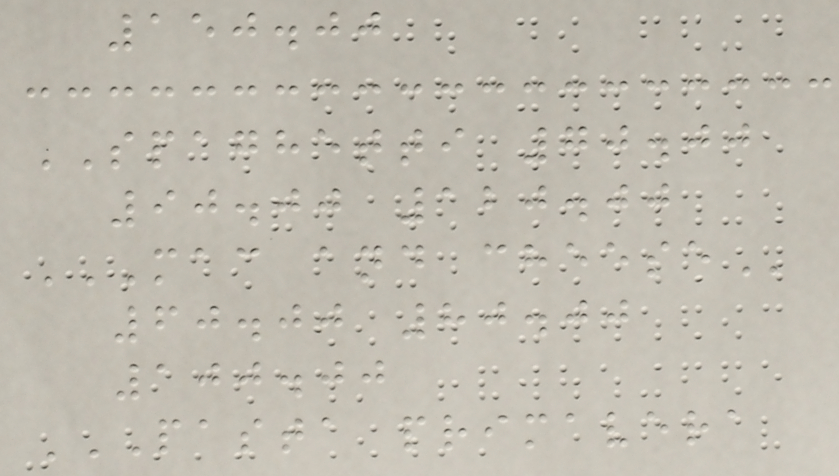150.00
SPAGHETTI 70.00
90.00 120.00
MAC AND CHEESE
60.00 80.00
100.00
PASTA PRIMAVERA
